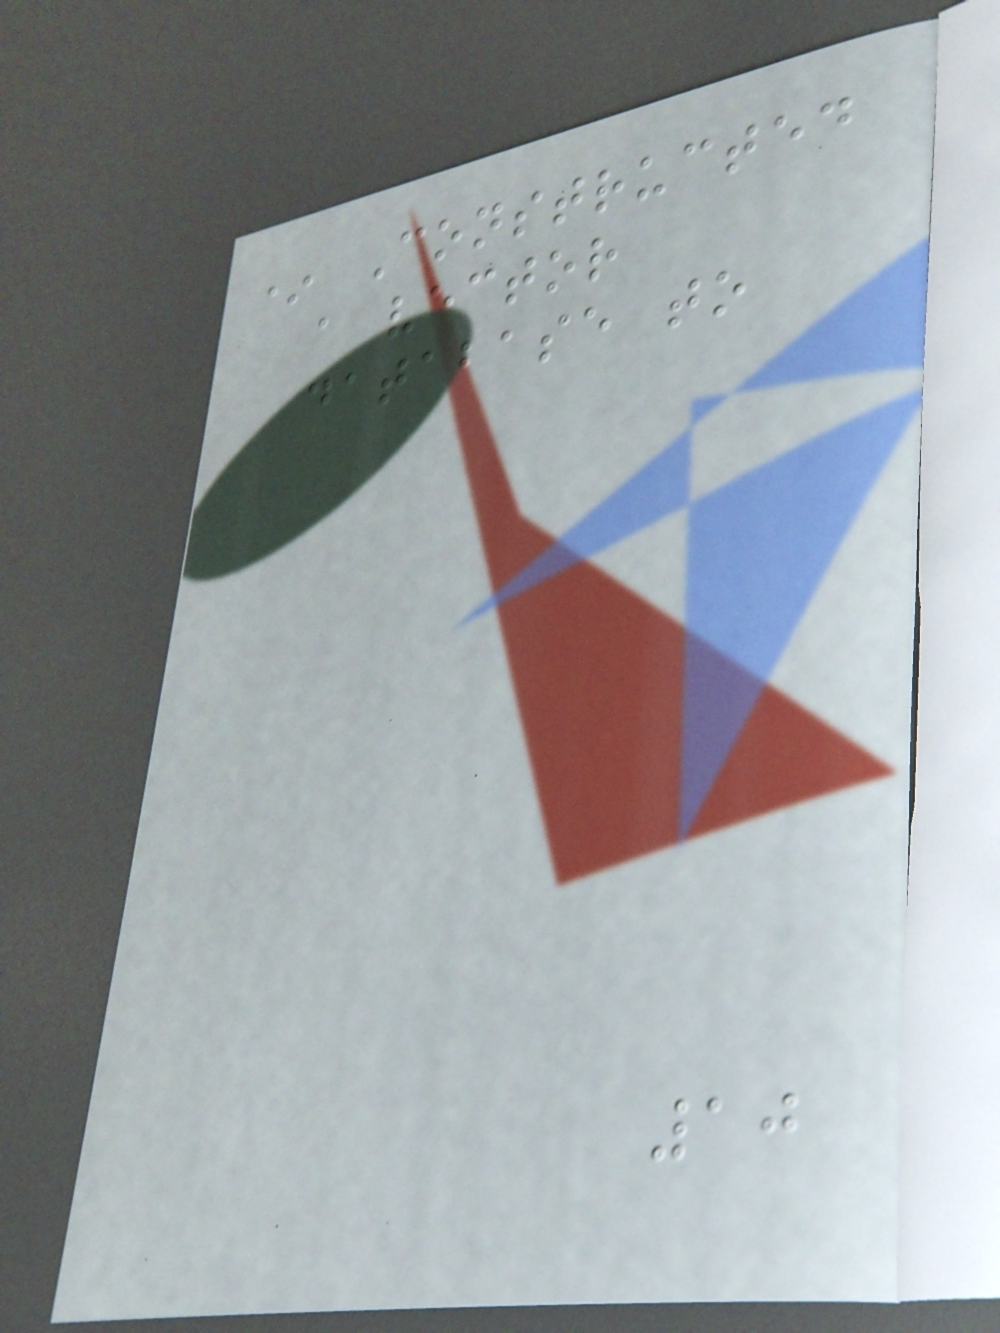* Constructed
a vector
database to
10
